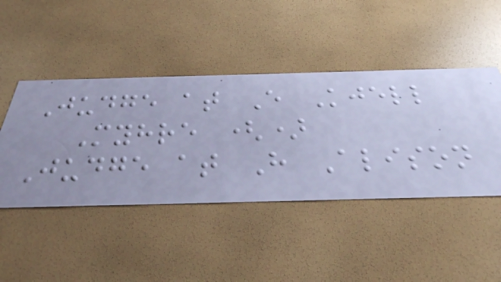Judge at E Kjell
Myhre ()
Judge at H Alison
